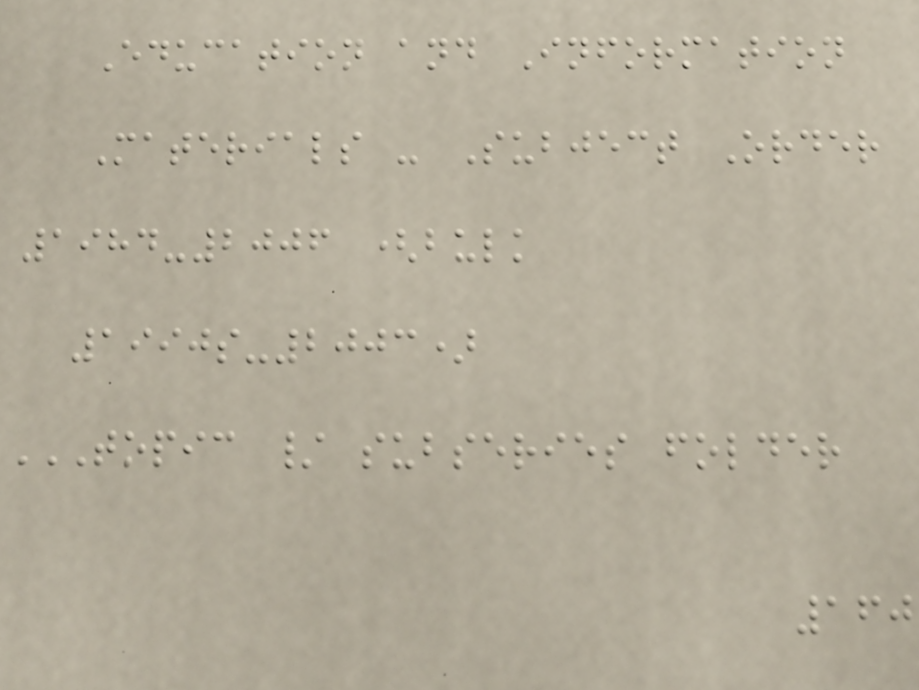Education and Information
Materials - Subject Order
1984-2006 (bulk
1990s-2003)
TOPIC / SUBSERIES FOLDER
160
